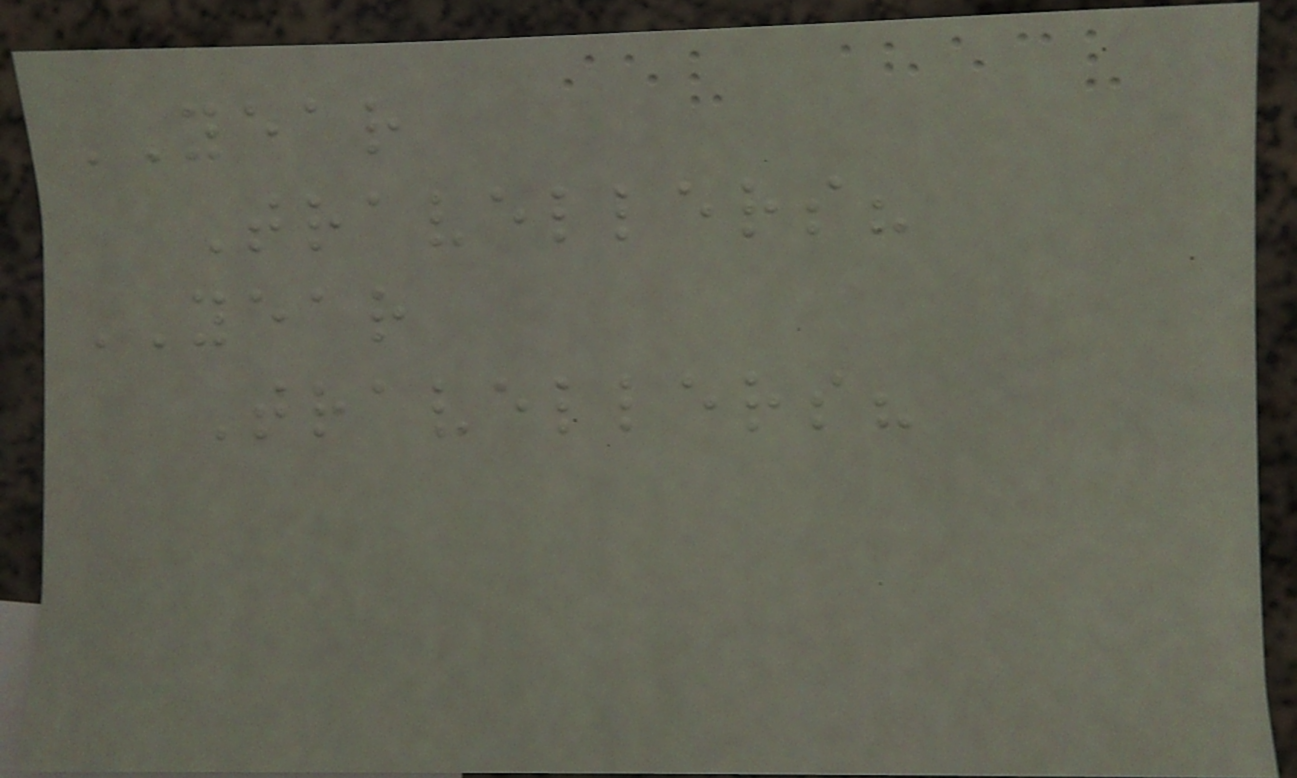YEAR
Travellers?
YEAR
Travellers?
